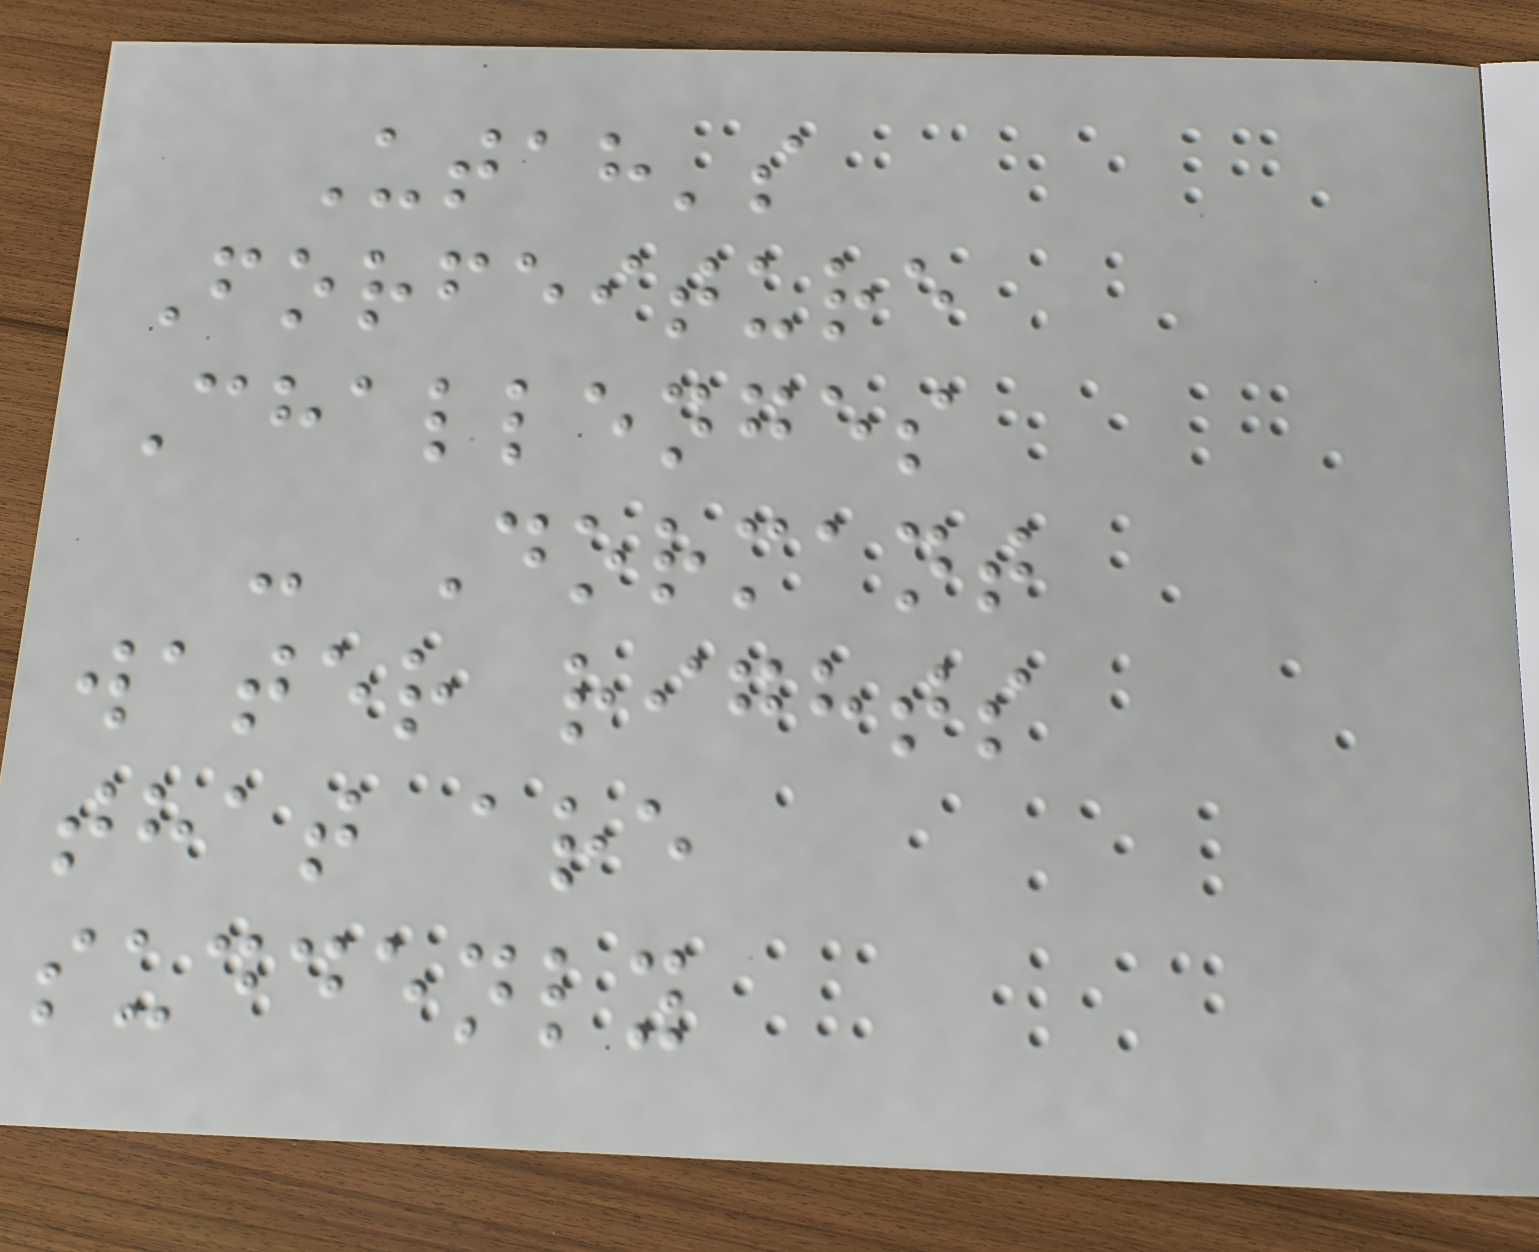Utah's
Forfeiture
Challenges
- Dormant
water rights
that are
suddenly
